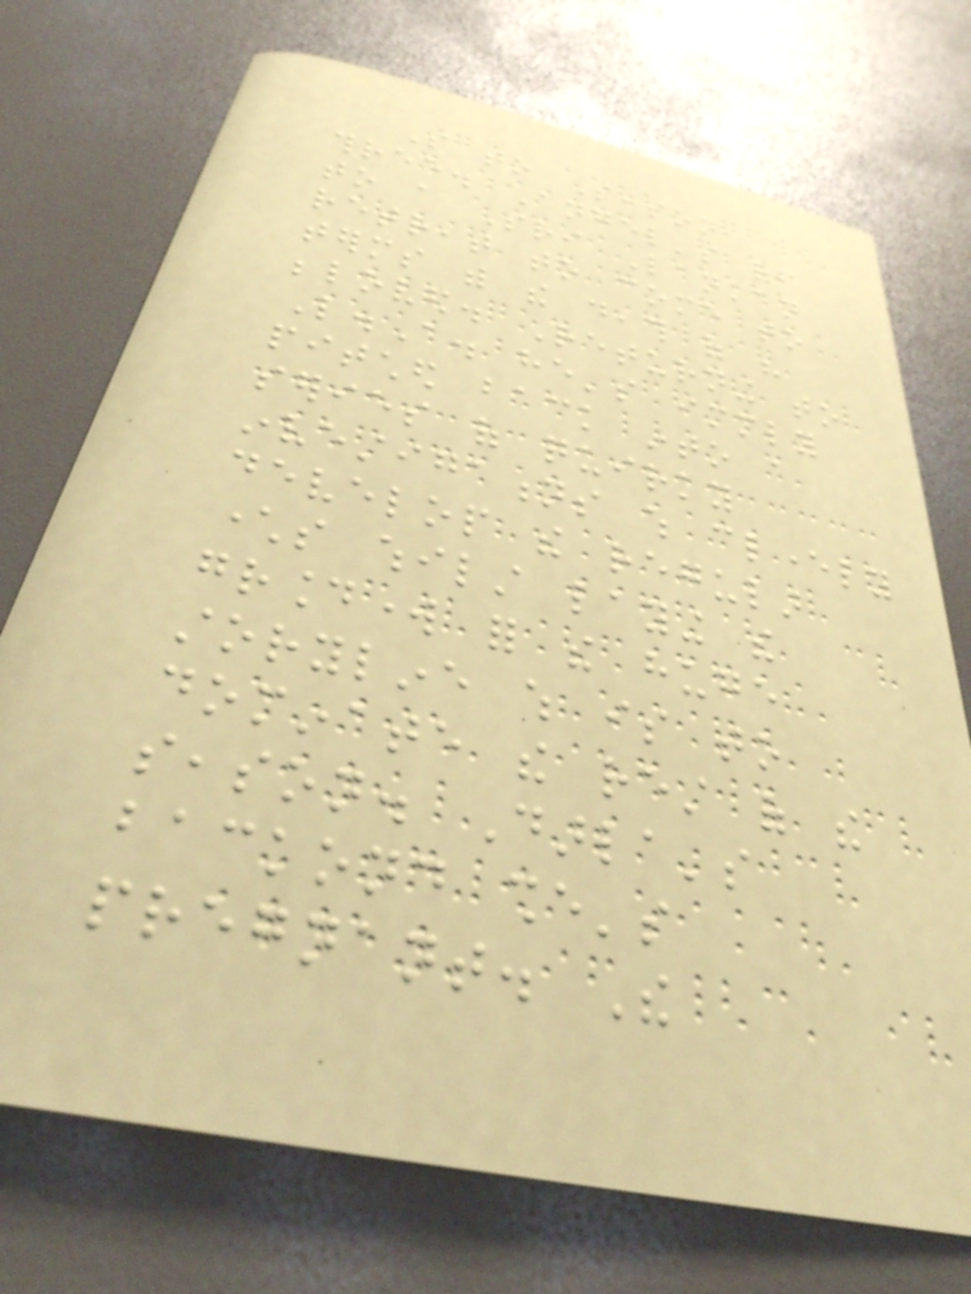So to Season
three. Angel's off
to a Sri Lankan
retreat to come to
terms with the death of his
beloved. Returning to
L.A. he's immediately
pitched back into a
series of quirky
investigations which cleverly
develop the regular
characters whilst laying the
groundwork for the huge
storyline which is to
dominate the rest of the
season. Darla's
backond she's
pregnant. The
